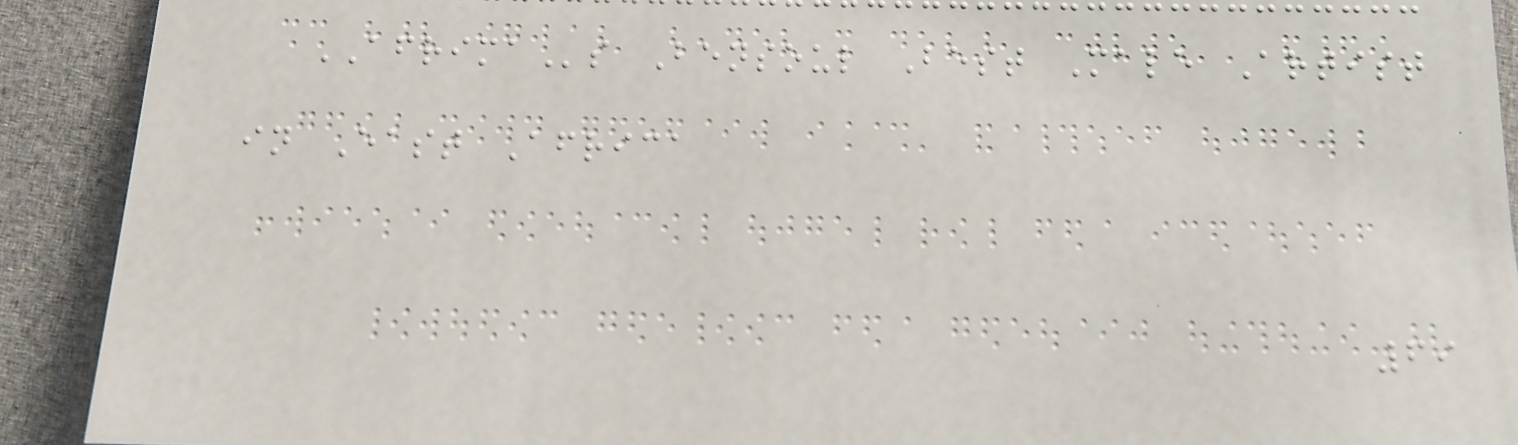AFRIMAs Bensoul Best Male Artist
in East Africa
69
